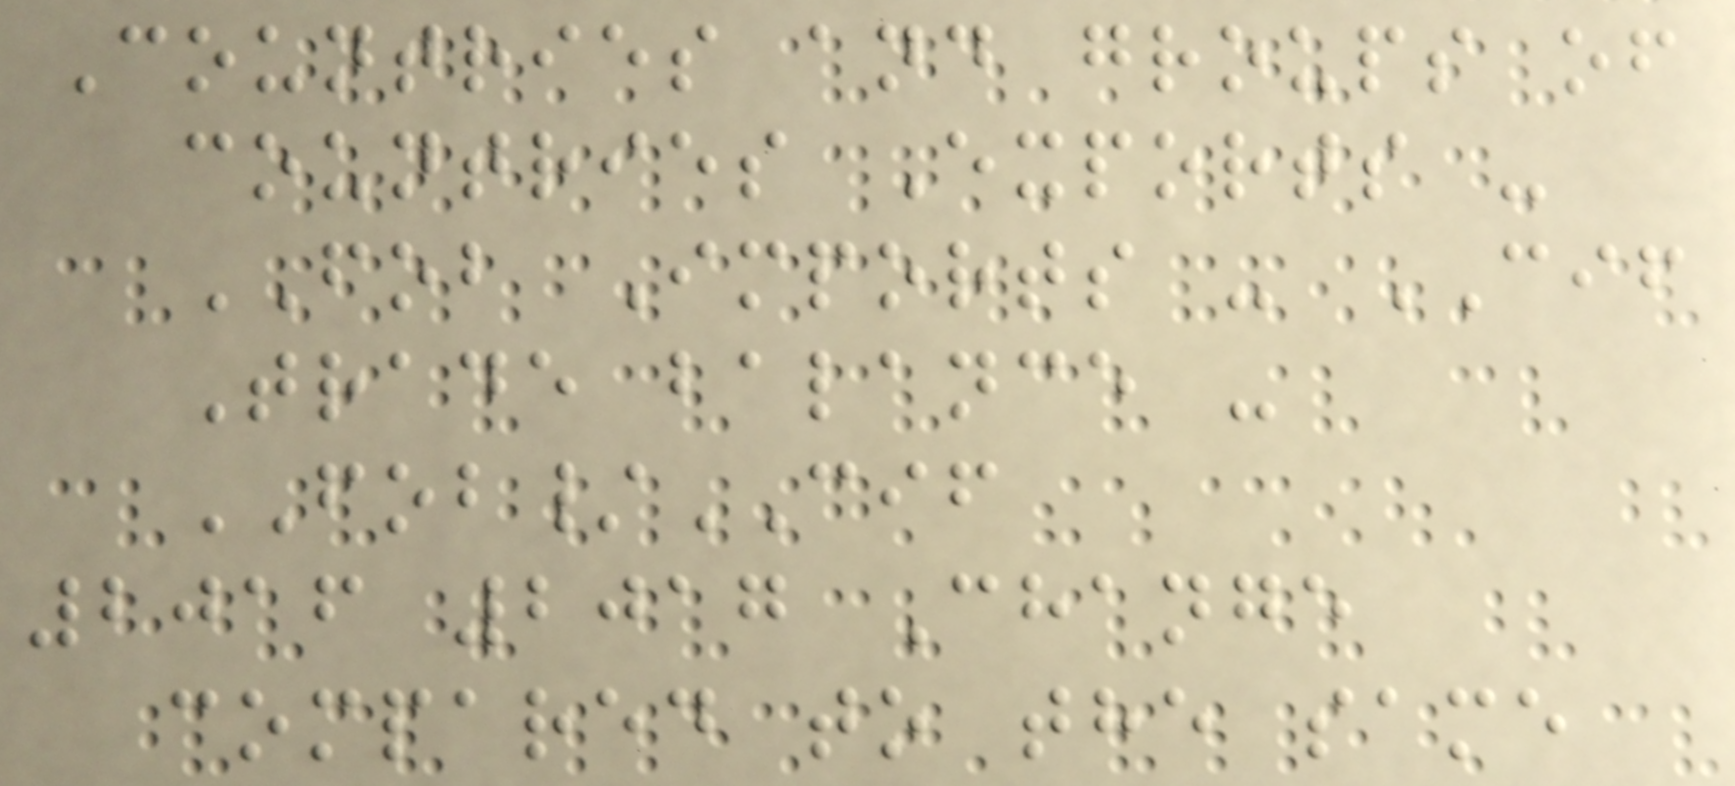Countries and groups of
countries Exports -
FOB Imports - CIF
Trade balance -
FOB/CIF
2016 2017 Change
compared to the same
